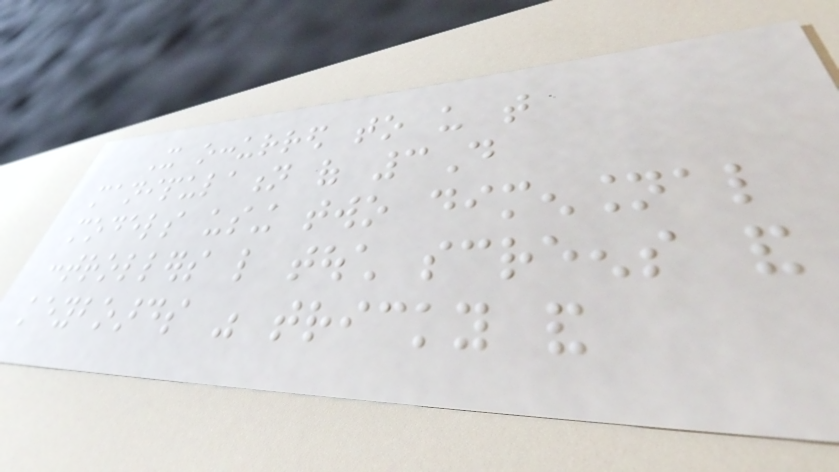It occurred to us that
manipulation of 3D
models using two dimensional
controllers like touch screens and
keyboards was tricky and
